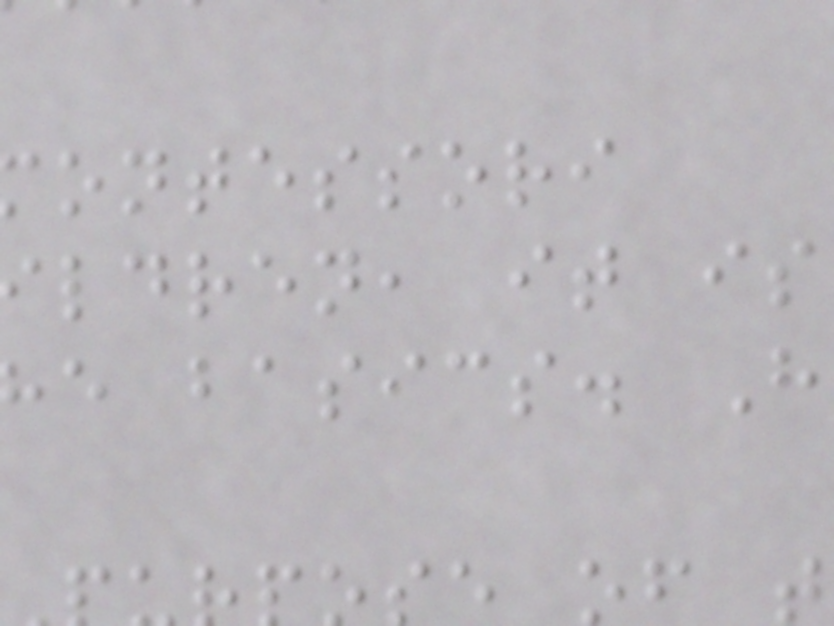ontessori
ldren, it is
e basics. H
